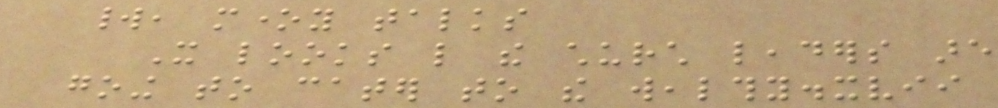world, money talks
It looks like the church leaders are
going to cater to the wealthy.xvii
